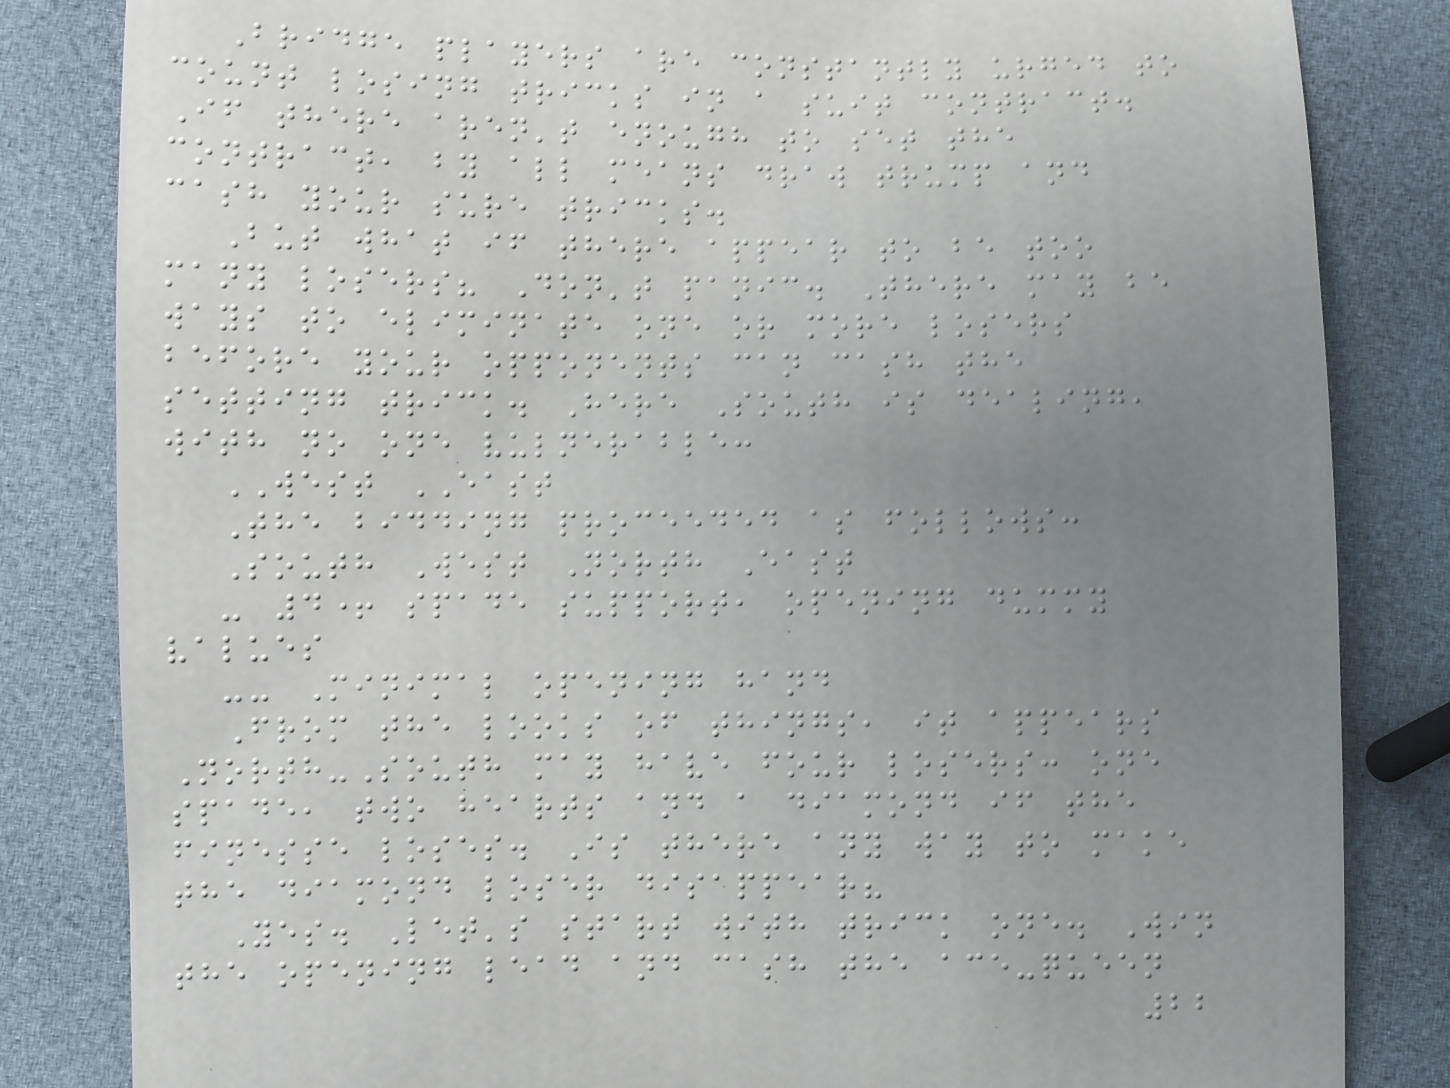Bridge players are constantly urged to
count losing tricks in a suit contract.
If there aren't enough to set the
contract, by all means draw trump and
cash your sure tricks.
But what if there appear to be too
many losers? Don't panic. There may be
ways to eliminate one or more losers
before your opponents can cash the
setting trick. Here South is dealing,
with no one vulnerable:
WEST EAST
The bidding proceeded as follows:
South West North East
- 4+ spade support, opening dummy
values
-- Minimal opening hand
From the looks of things, it appears
North-South may have four losers: one
spade, two hearts and a diamond if the
finesse loses. Is there any way to make
the diamond loser disappear?
Yes. Let's start with trick one. Win
the opening lead and cash the ace-queen
22
